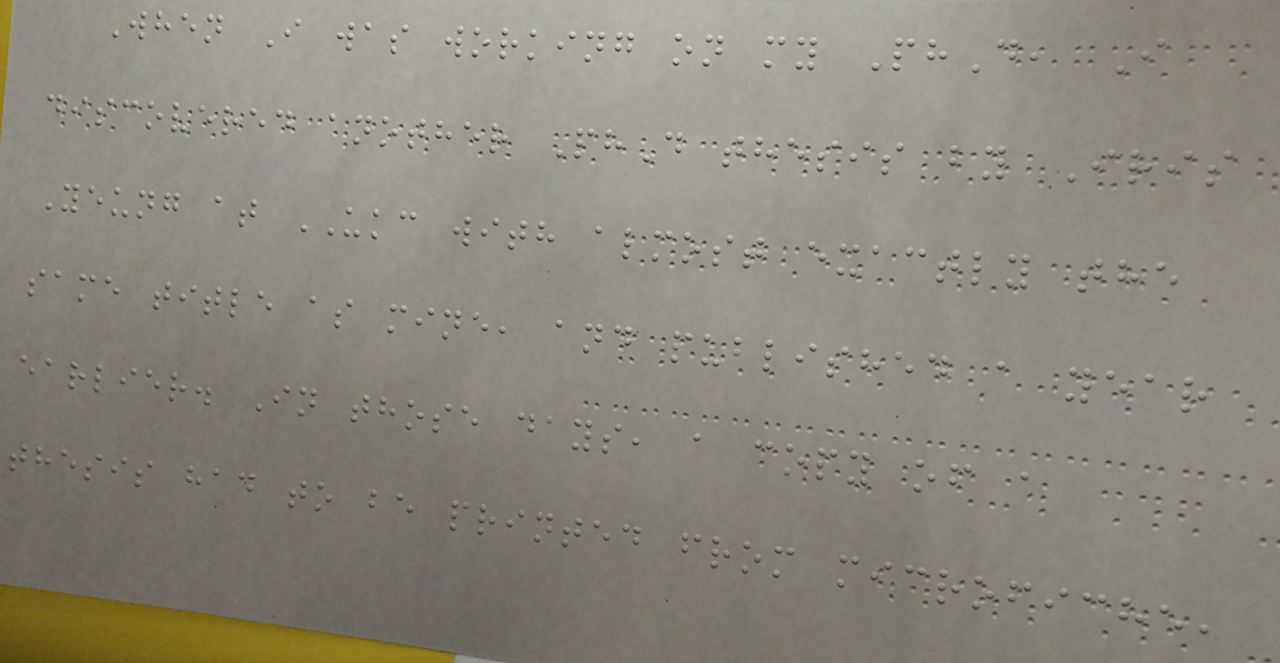When I was working on my PhD, I
discovered another PhD thesis by Iris
Yeung at UKC with almost exactly the
same title as mine, and published a year
earlier. In those days, a copy of a
thesis had to be printed from microfiche,
